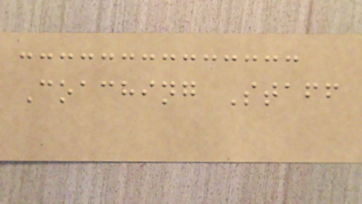Coaching Staff
